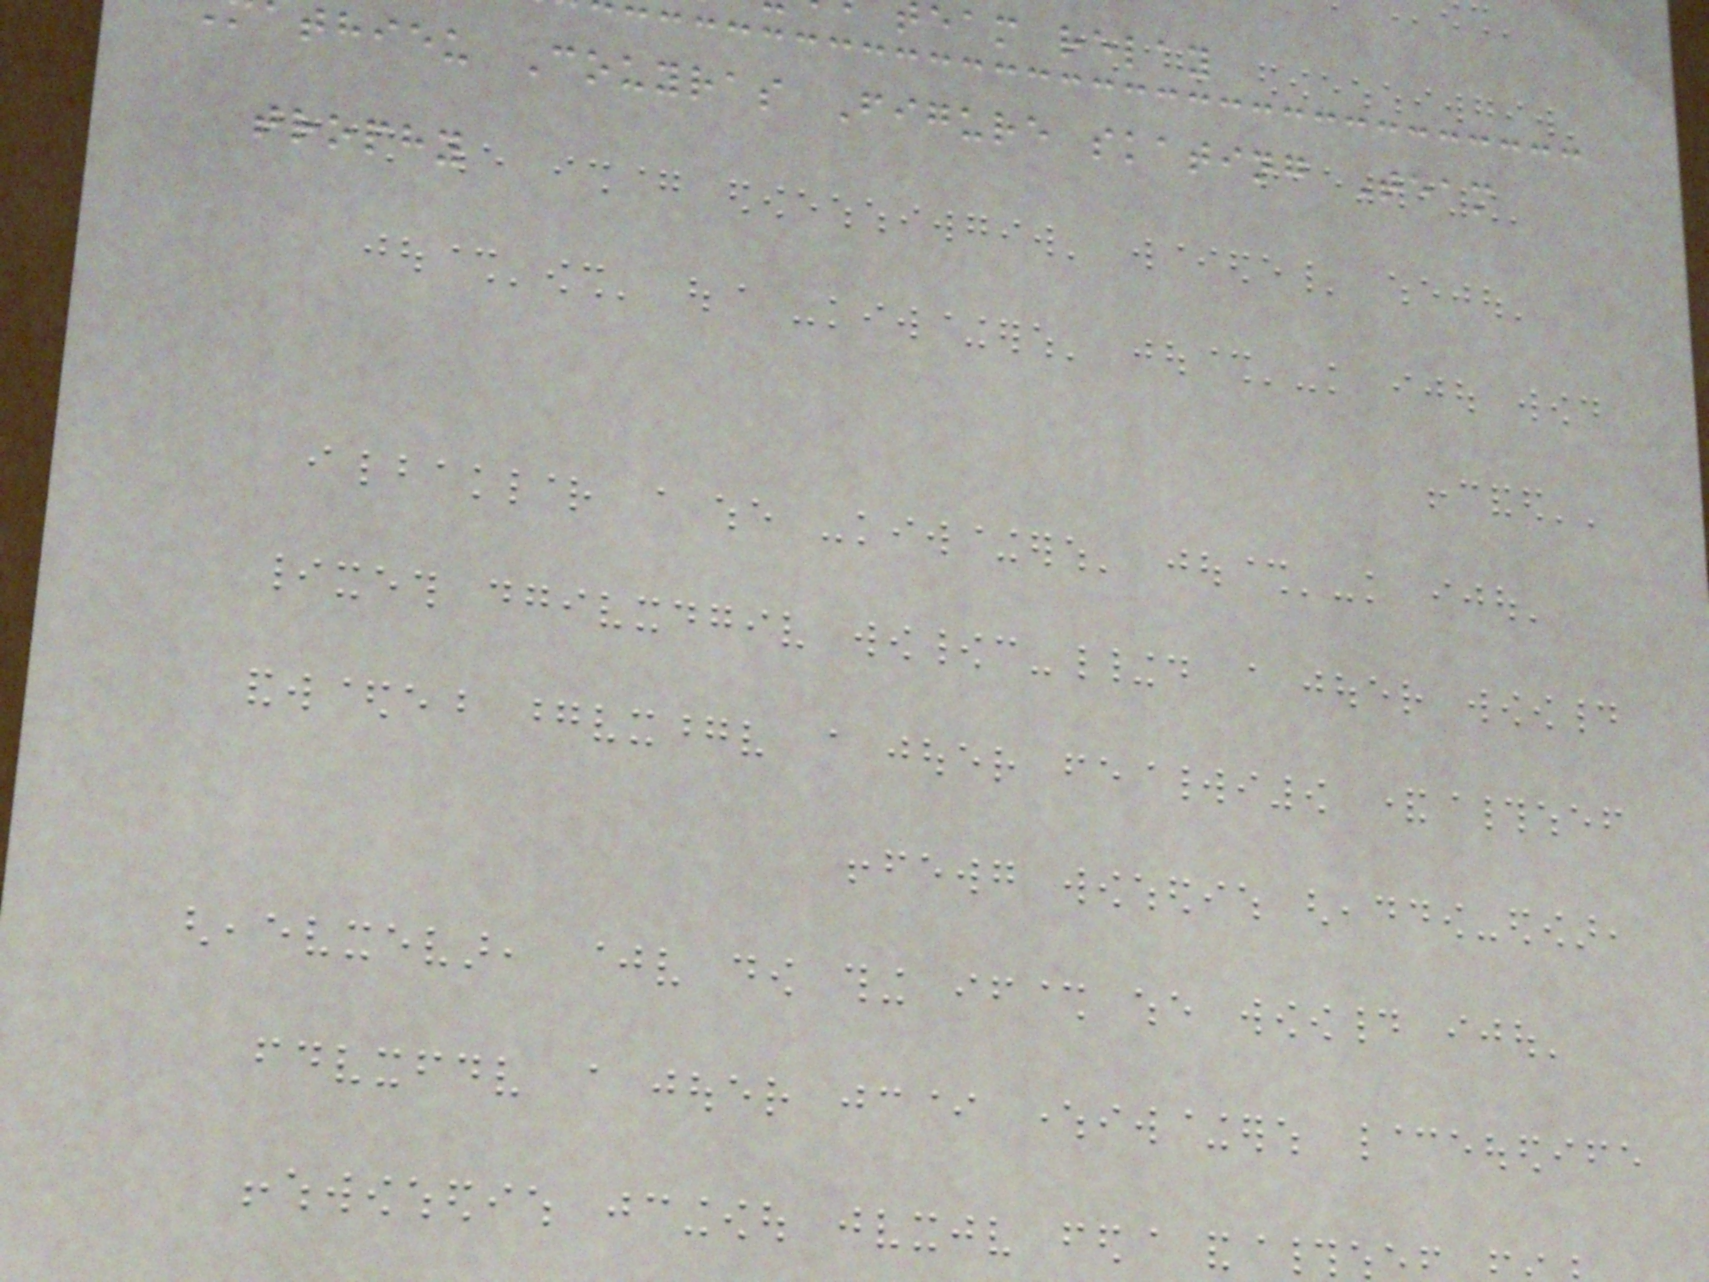eam relay
thieu Couyras Figure skating Team
trophy
